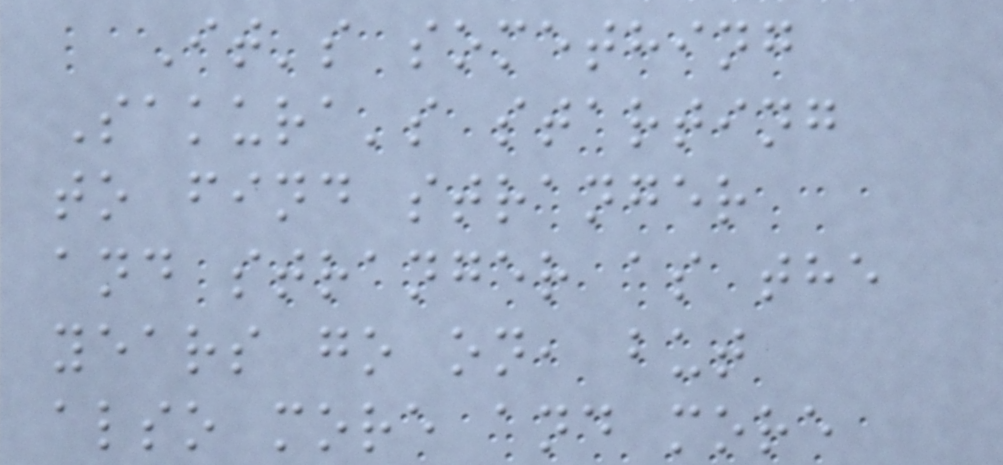It's something
Sakura's starting
to find stranger
and stranger as the
years go on, but
also more and more
